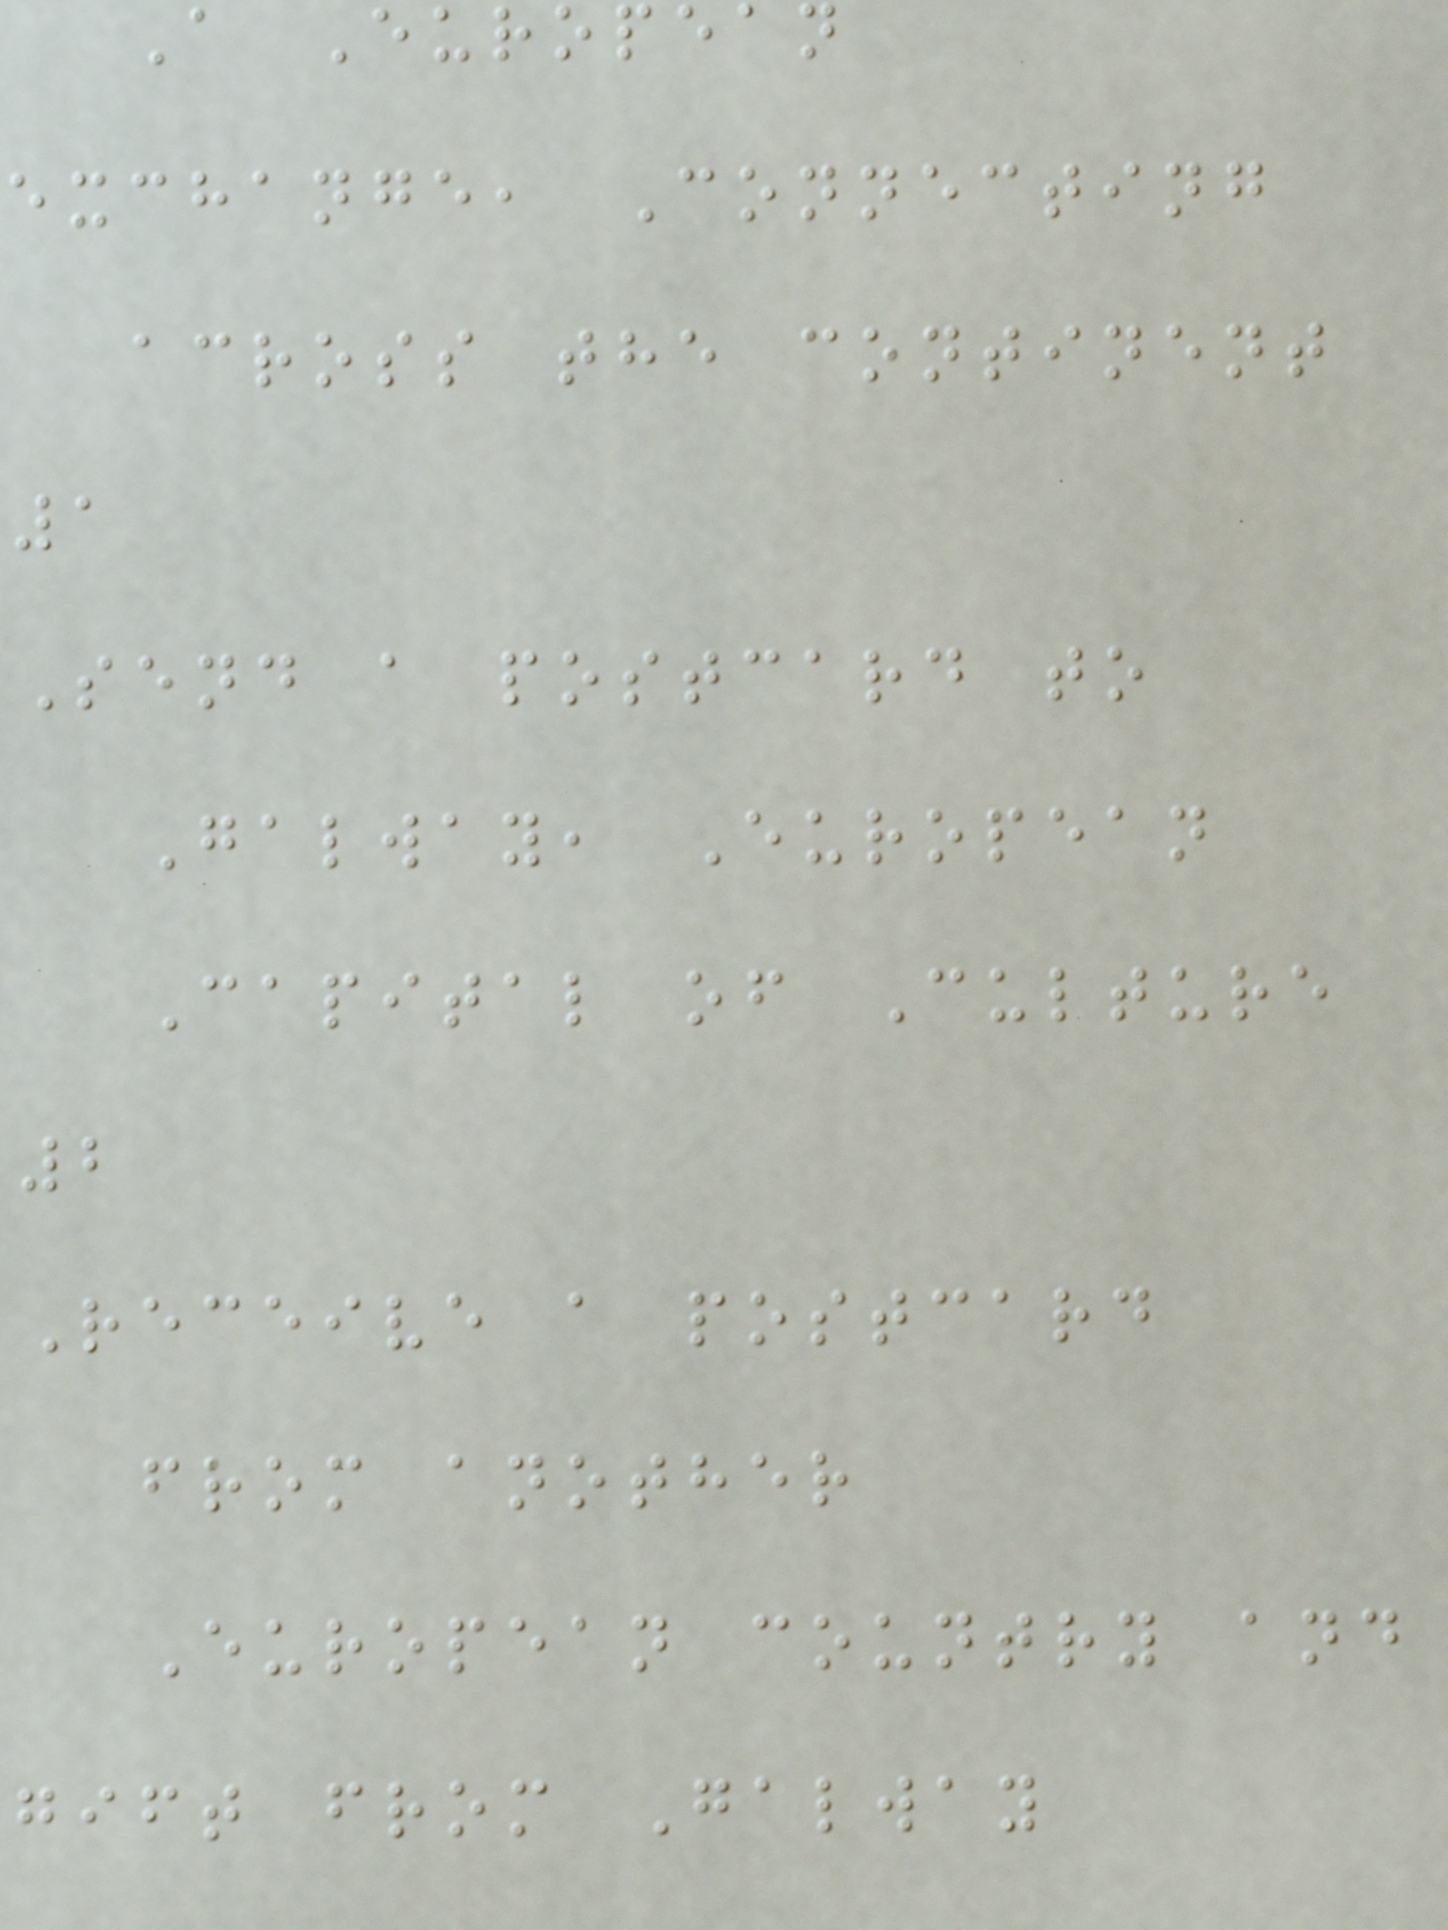A European
exchange, Connecting
across the continent
1
Send a postcard to
Galway, European
Capital of Culture
2
Receive a postcard
from another
European country and
gift from Galway
